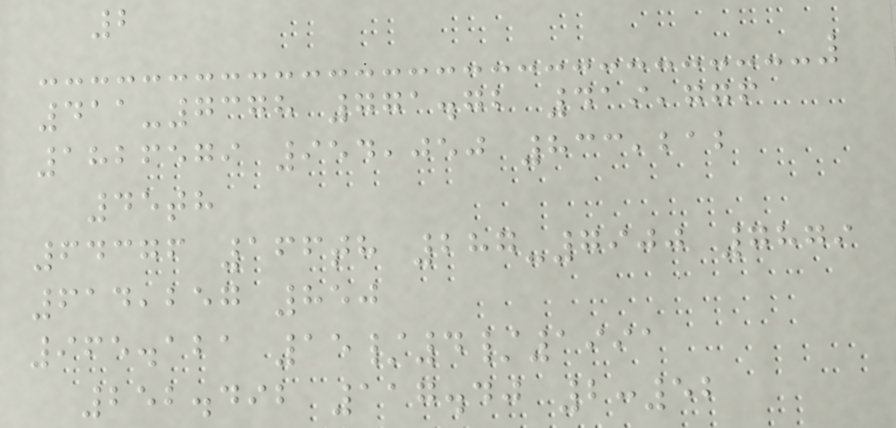2
411-7378 771.72 419,776
1826579 954,050 833,212
45th
64376 166th 287-7900 7879
614,257 850
965.121 15/4/1991
252.492 117.40 2:52
